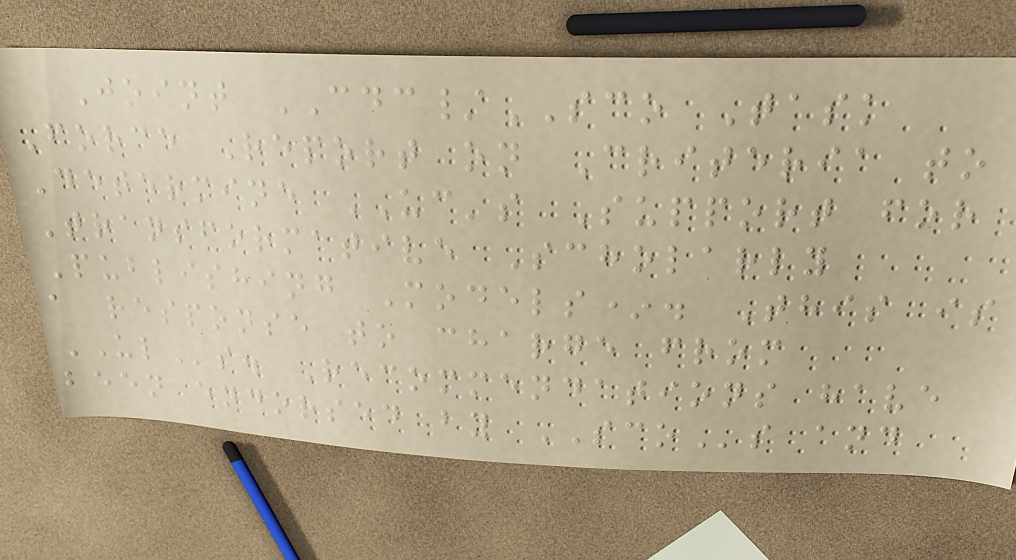Joint CDC/SCO Task
Force Report on Criteria to
Determine UC's Support for
Transformative Scholarly
Publishing Models*. This is
a response to charge from
ULs. Recommendations have
been endorsed by SCOs and
